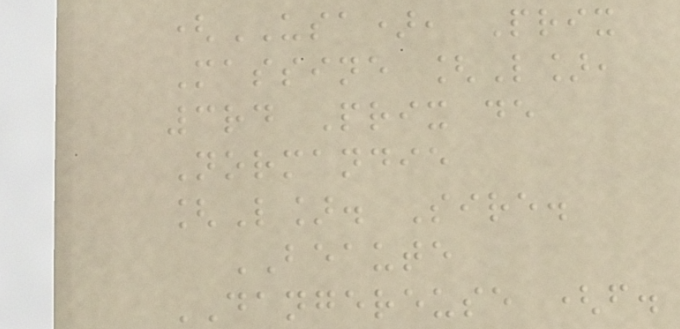(USA), Prix
Massine [L],
3rd Prix de
Normandie
[L]. Sire.
BEAUTE
DANGEREUSE (f.
